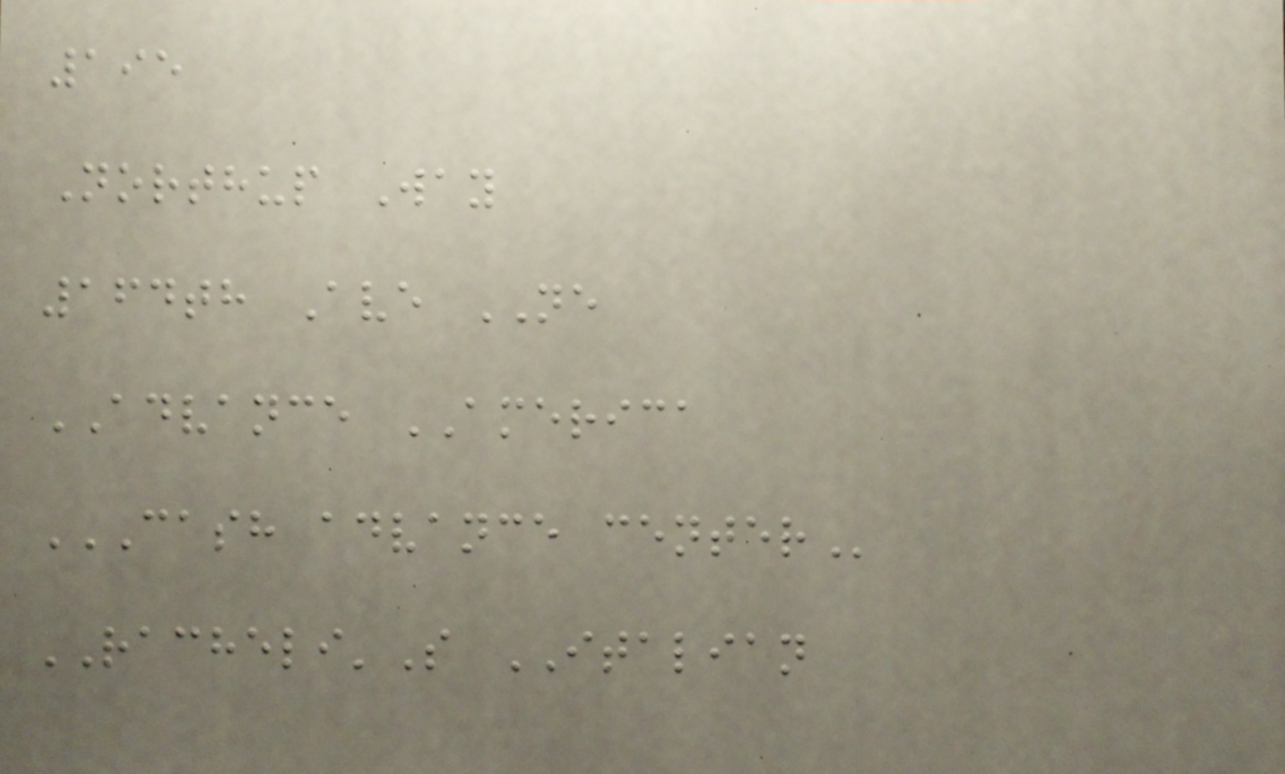195
Northup Way
164th Ave NE
ADVANCE AMERICA
CASH ADVANCE CENTER
RACHELI'S ITALIAN
